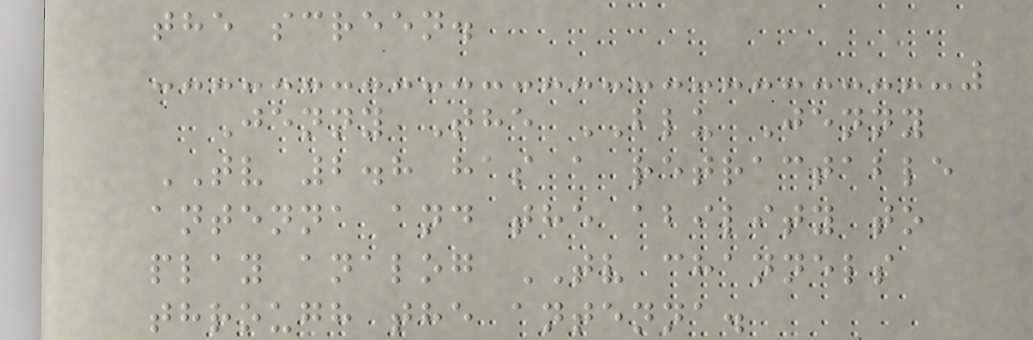the screen.
Jenny The BLU Jenny
TV 2.8 has a retractable
antenna and the ability to
play analog TV channels
through the antenna.
